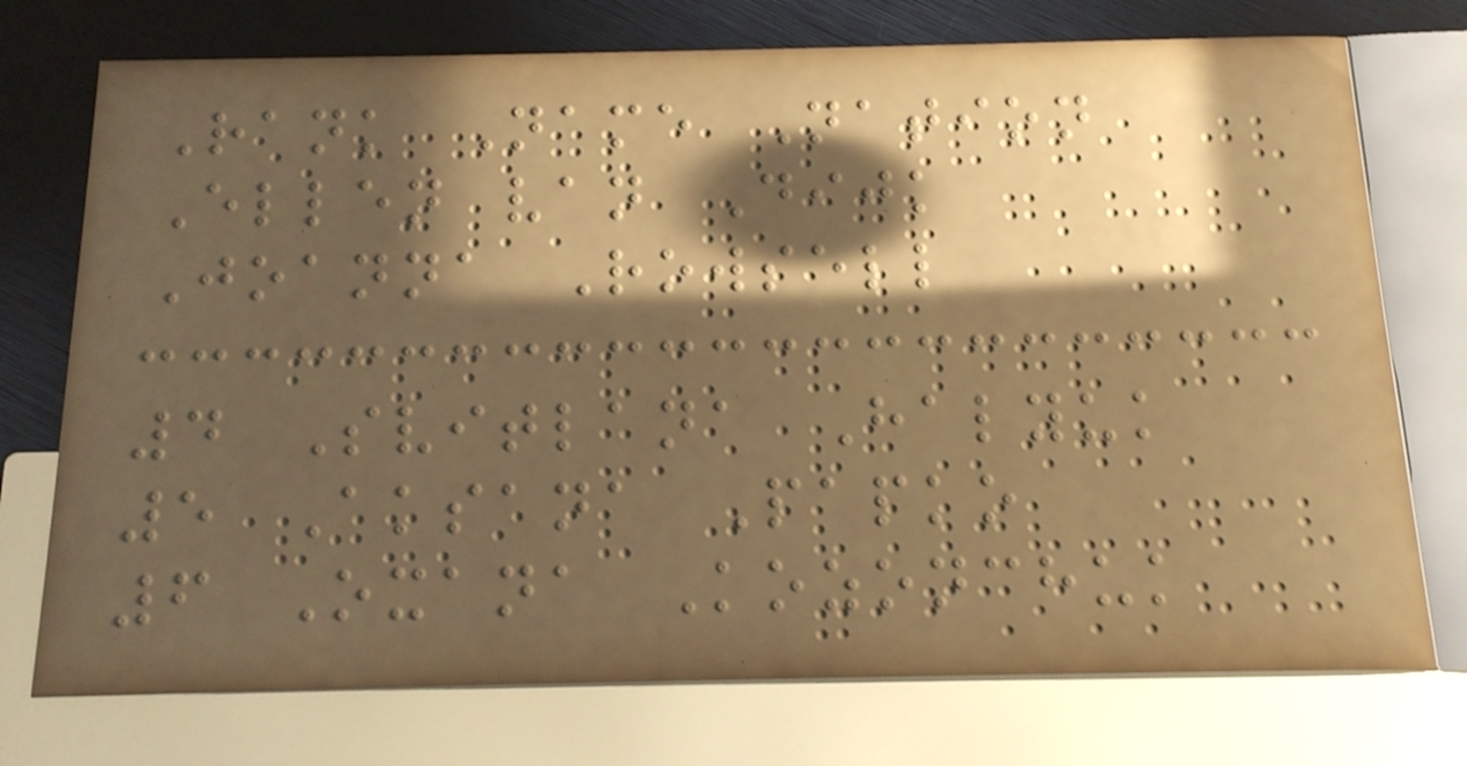Rank Name Nation
Ellen van Dijk
Joanna Rowsell
4 Svitlana Halyuk
5 Aksana Papko
6 Oxana Kozonchuk
